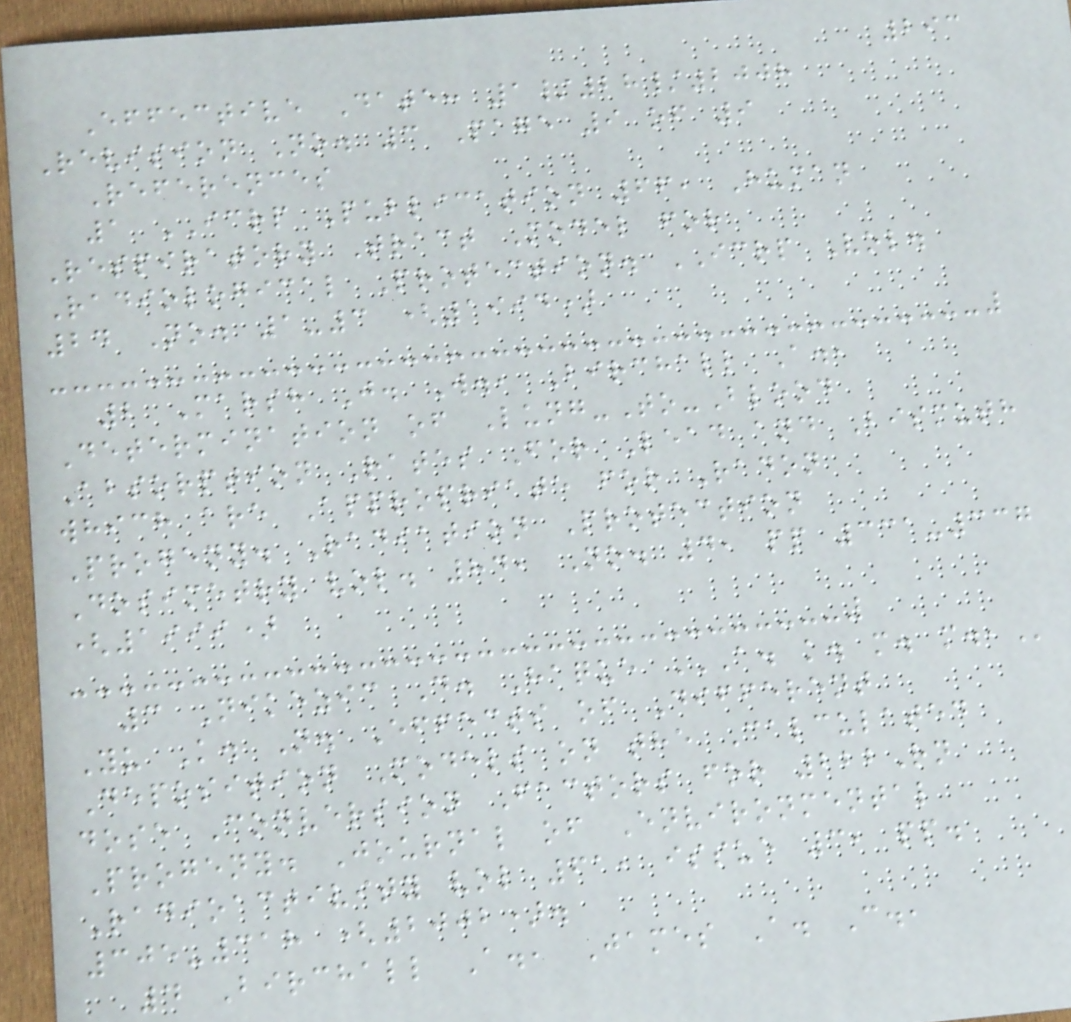293
Effective Date: 1/28/2008
Revision No. 3 Page 9 of 9
References
1 ICRP Publication 66, Human
Respiratory Tract Model for
Radiological Protection. ICRP Vol.
24 No. 1-3 (1994)
2 Marsh J. W., Birchall A.,
Determination of Lung-To-Blood
Absorption Rates For Lead and Bismuth
which are Appropriate for Radon
Progeny. Radiation Protection
Dosimetry vol. 84, No. 4, pp 331-337
(1999)
3 Nikezic D. Haque A. K. M. M.,
Yu K. N. Effects of Different
Deposition Models on the Calculated
dose Conversion Factors for 222Rn
Progeny. Journal of Environmental
Radioactivity vol 61, issue 3, pp.
305-318 (2002).
4 Birchall A., James A. C.,
